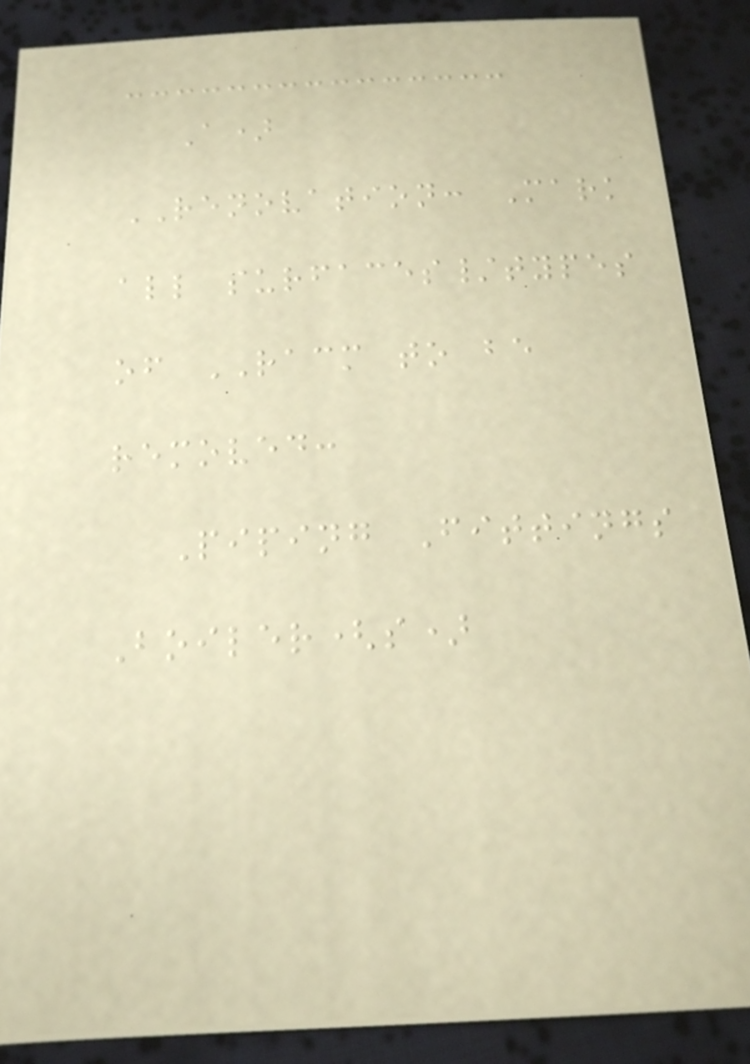A)
RENOVATION: Mark
all surfaces/types
of RACM to be
removed:
Piping Fittings
Boiler(s)
